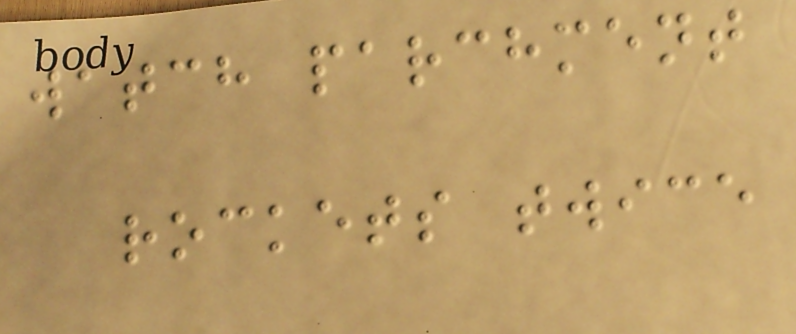watch parchment
rockets twice
